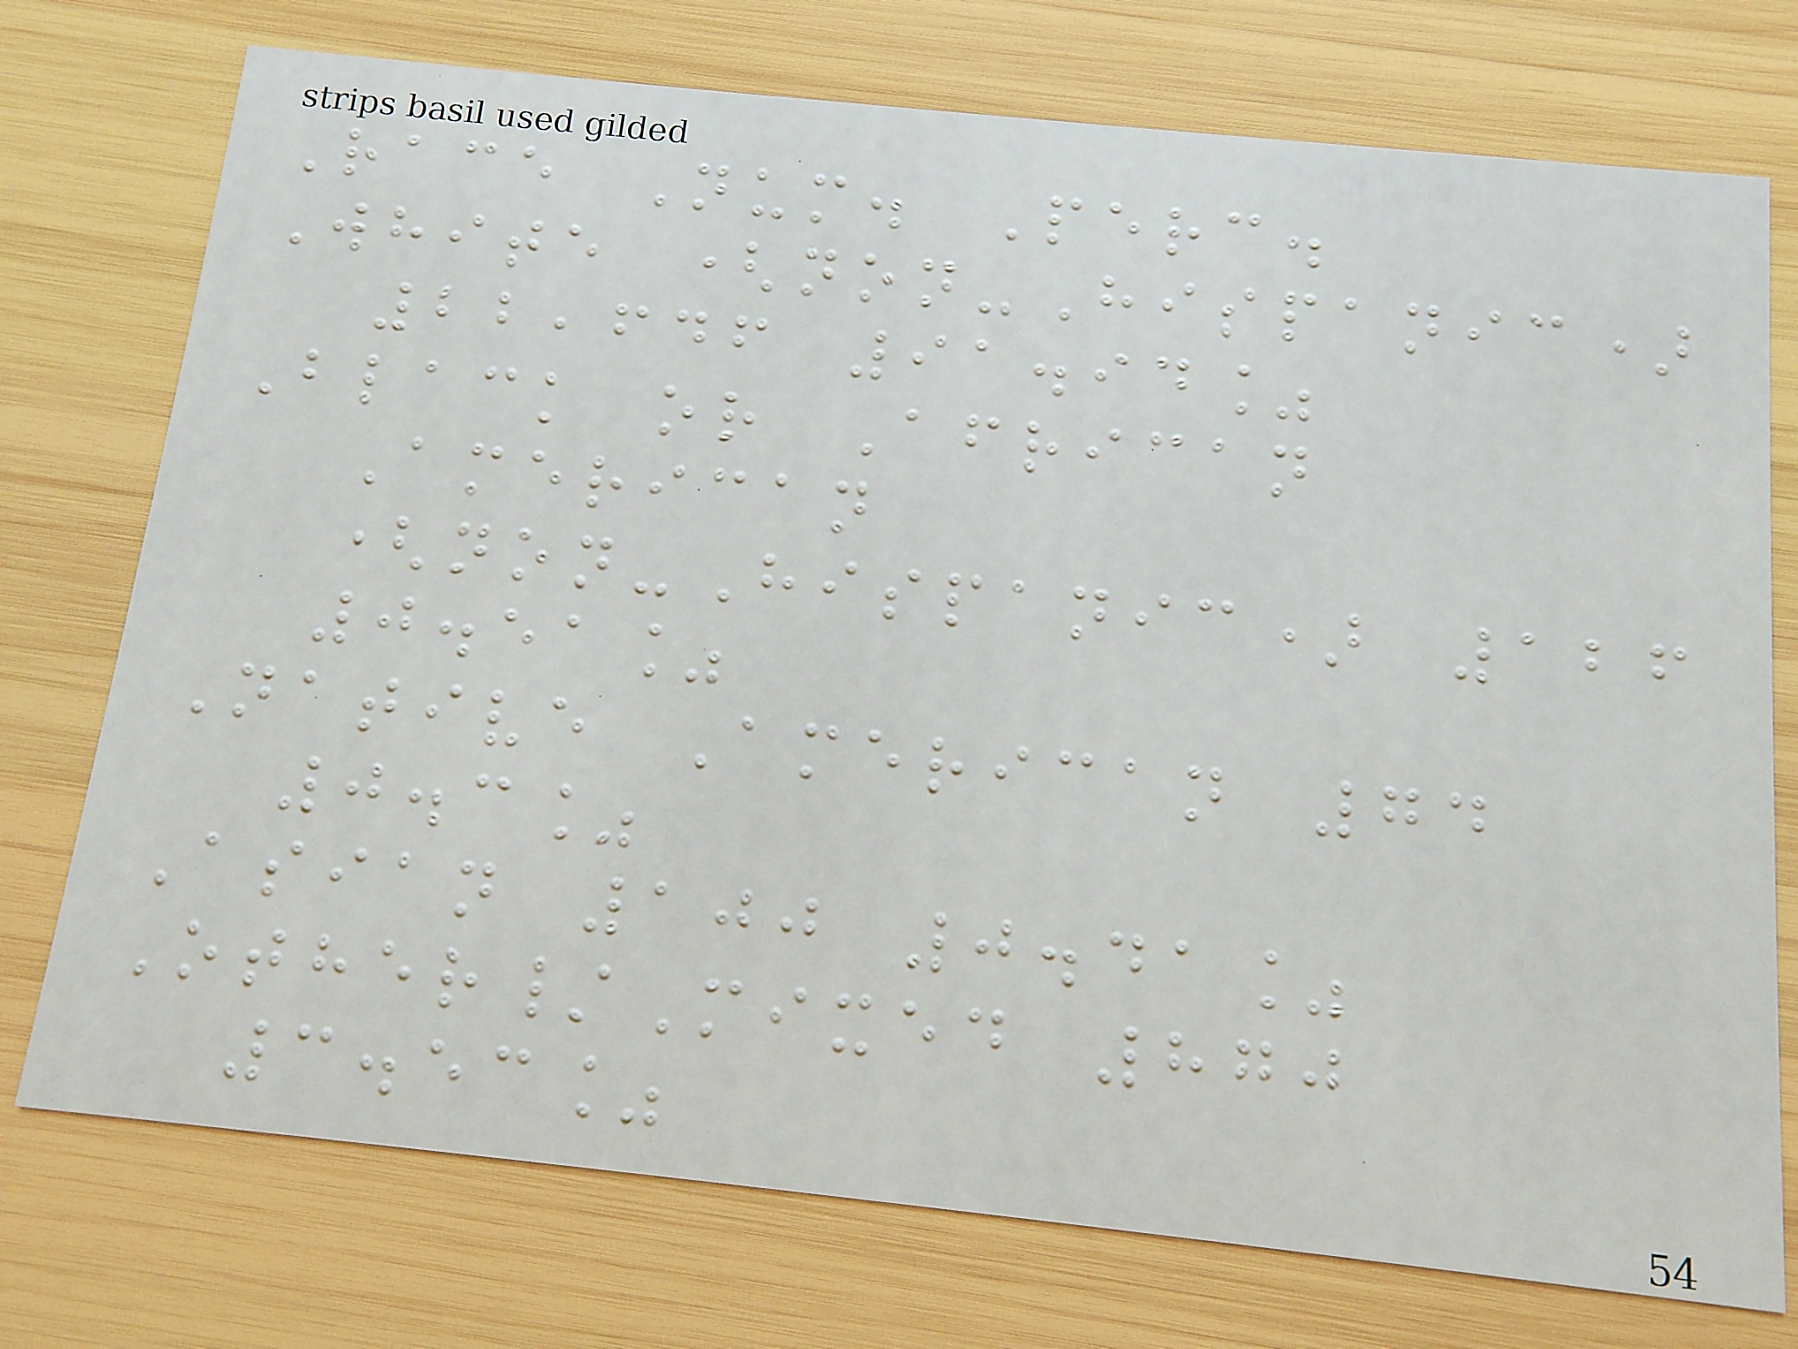Race Num. Perc.
White (non-Hispanic)
22,646 91.94%
Black or African
American
(non-Hispanic) 126
0.51%
Native American 74
0.3%
Asian 100 0.41%
Other/Mixed 870
3.53%
